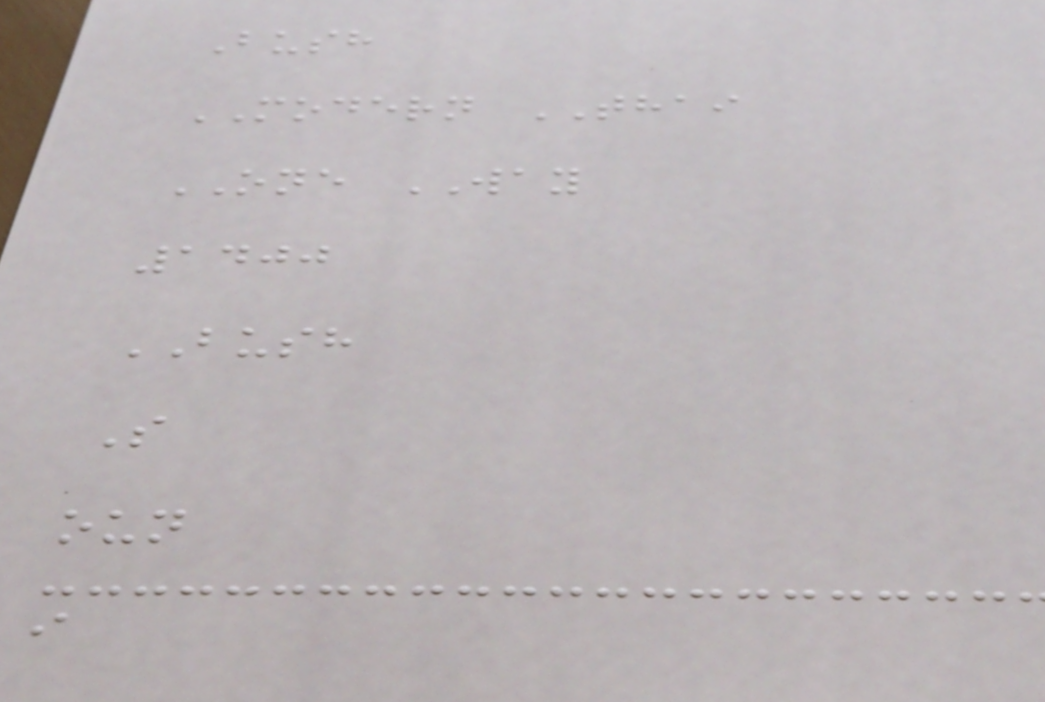Bush
MODERN THAI
ONE WAY
1400
BUSH
S
oun
i
